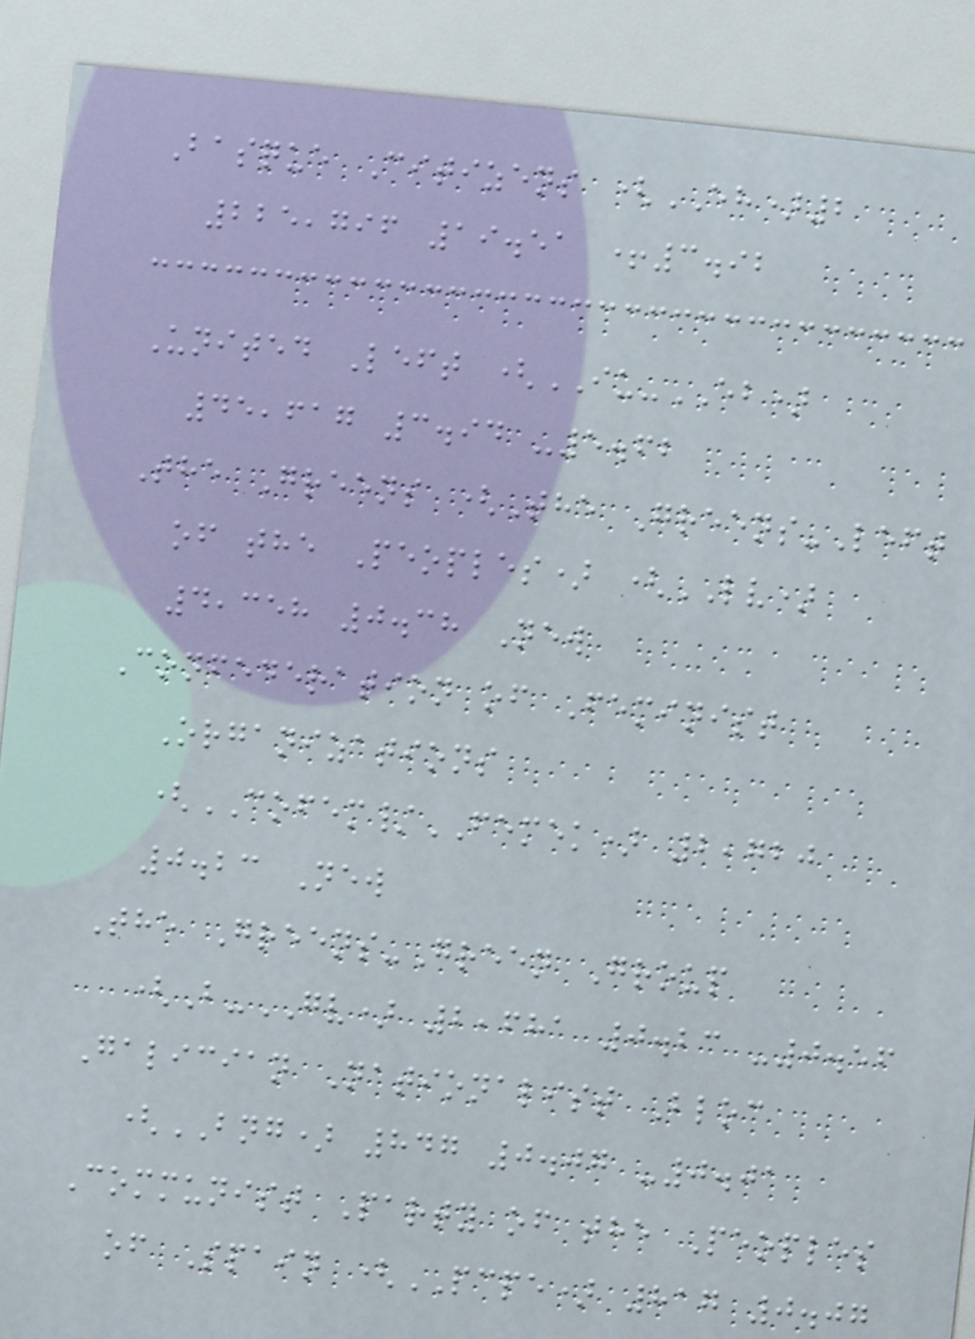Basque Citizens (EH)2
225,796 19.51 +3.92
United Left (IU-EB)
45,617 3.94 -5.62
The Greens (The Greens-Left
of the Peoples) (LV)
4,358 0.38 New
Confederation of Feminist
Organizations
(COFEM/FEMEK) 2,720
0.23 New
The Greens-Green Group
(B-GV) 2,681 0.23 -0.56
Galician Nationalist Bloc
(BNG) 847 0.07 -0.01
Communist Party of the Peoples
of Spain (PCPE) 817 0.07
